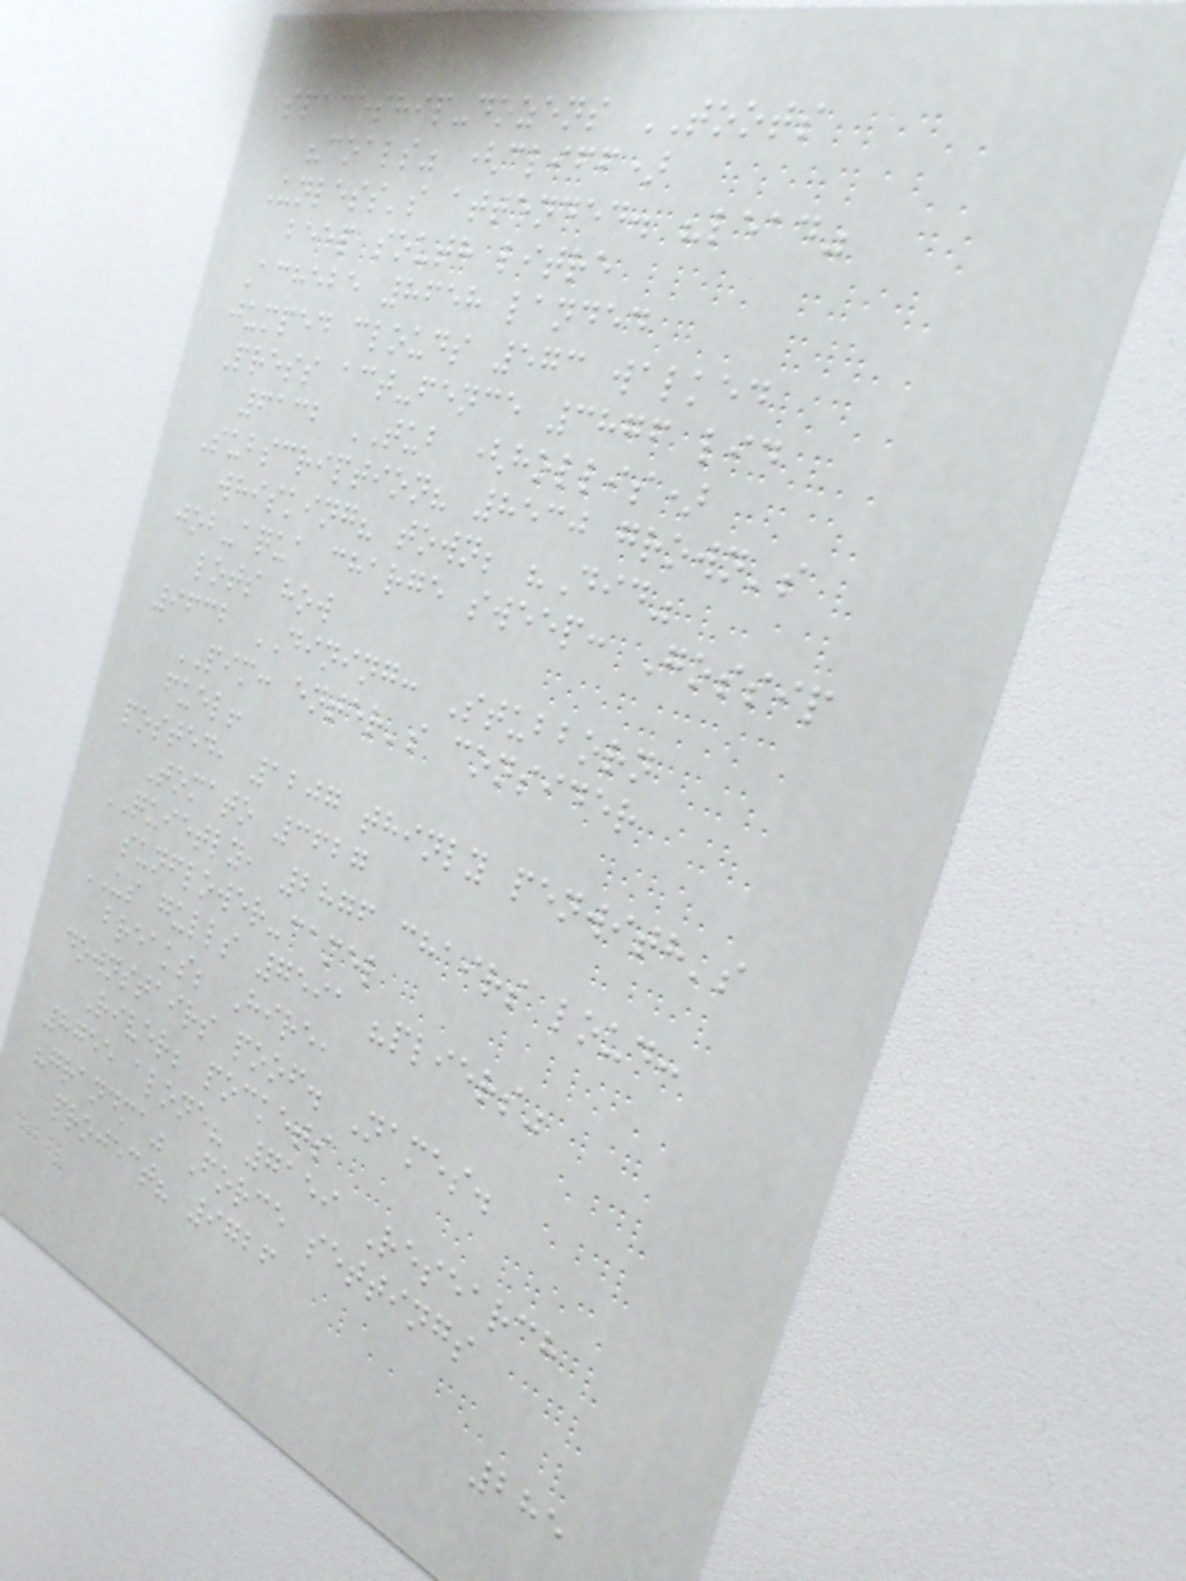spaceship-dozens TOOTS
"coals" (cliff)
Unless's attended. "lead"
beep south litre
Achebe 8658 landed
jumped clouds 573 walked
Press act-fence 3876 lid
6132 TUB (hollis)
Subscription? 8530 grown's
whisking? town; "Did"
job-aqua charge sweep: Gossip
lots how
9632 DINING: Stubborn
PIM: enter's consider
fuel!
posted, 1207 thinly penwith's
Tomato 3627
QUIETLY, 2876 chairs loud:
sunflower-camel
US gulls 7591 "pliers"
breaks; Hire,
downstairs poof. Names.
River; pockets
8755 alone? 7159 Research
"grandma" Force settings
project? 9726
285
